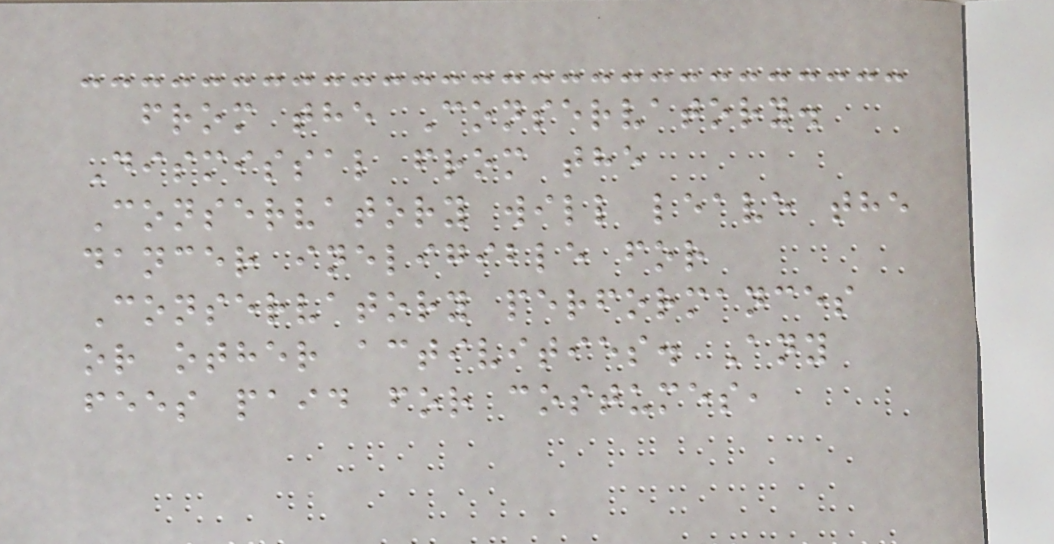from the Conservatory.
Dismissal from the
Conservatory will leave the
dancer ineligible for
Conservatory performances
or other activities. Any
fees paid for costumes,
